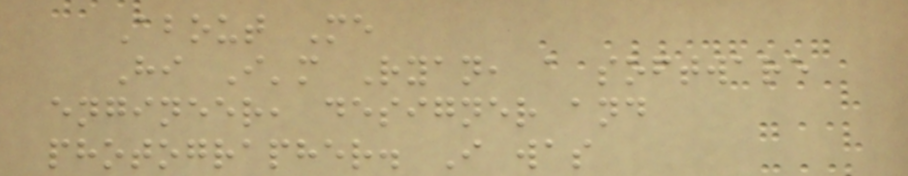About Me
Hi I'm Ryan, a software
engineer, designer and
photographer. I was
